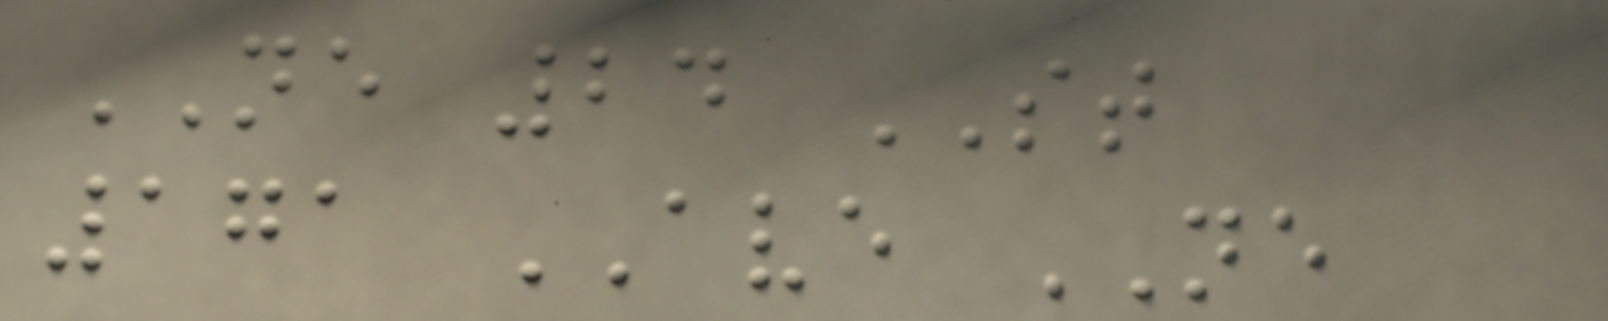NE 24 ST
171 AVE NE
